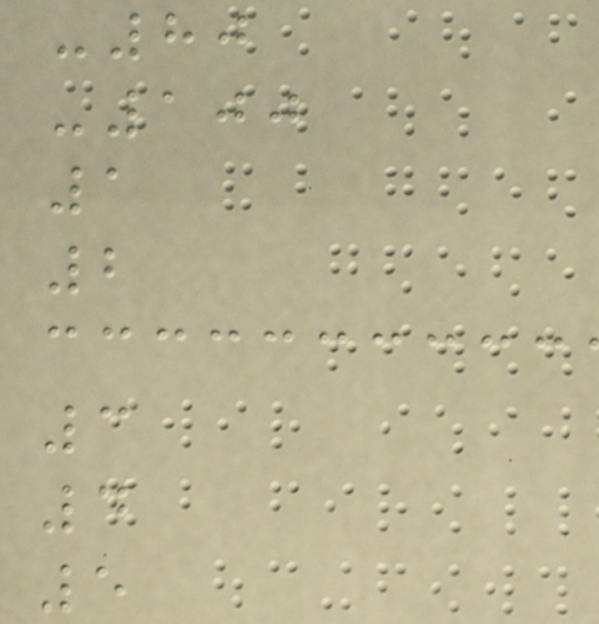-80
-100
1
2
3
4
5
